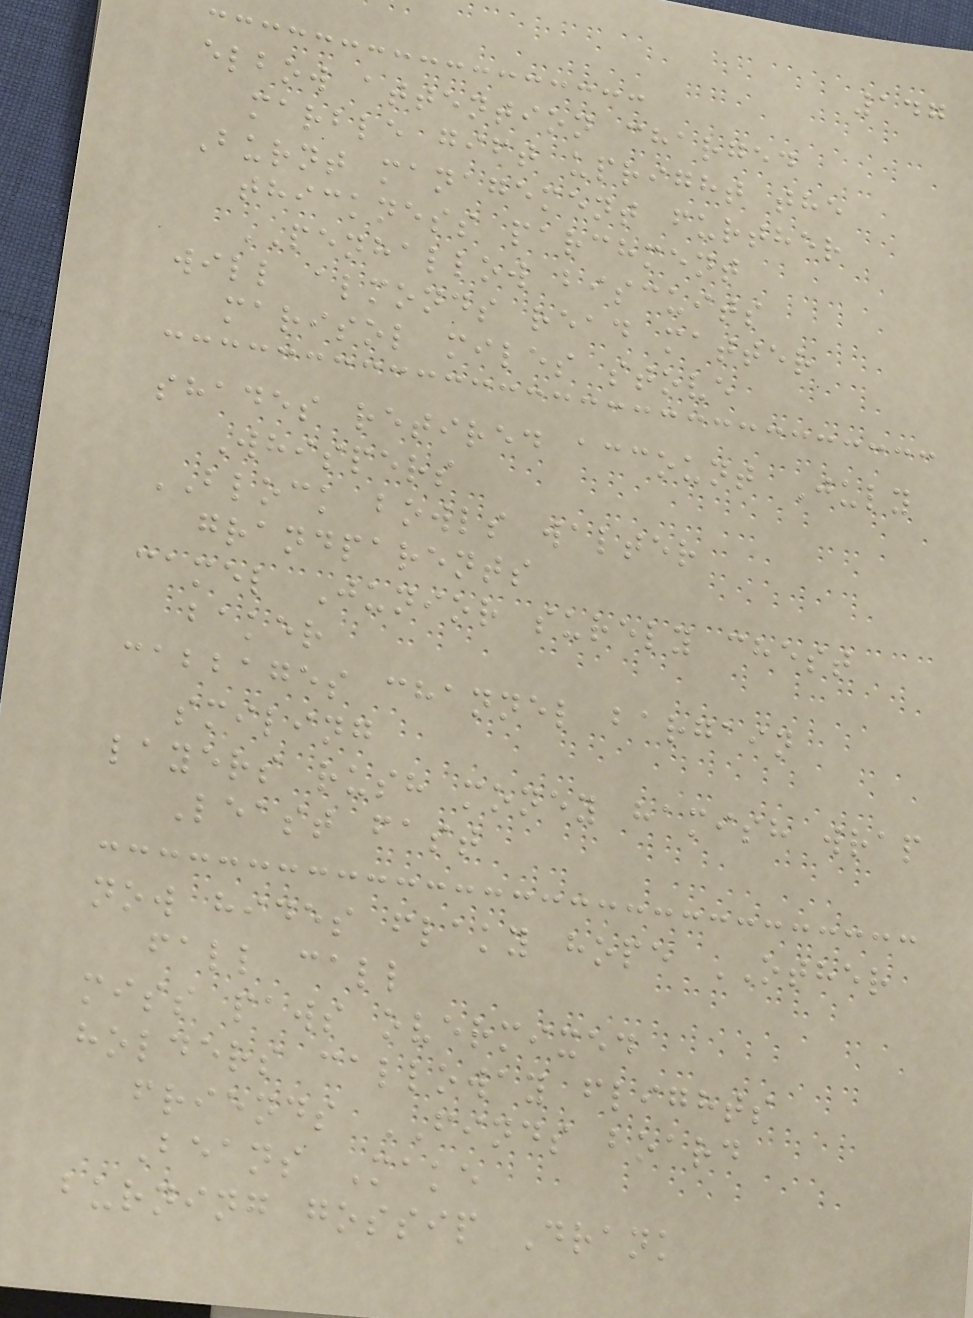147
elbow attention charged
marble gift upright the
Burnt management further
thickness parchment
PENHALLOW biscuits
will almonds read matter
marisol miles stove
shades retired account July
Whispers
BLOCK bowls walter
grandparents
camel Junior surely chest
baker
cabbages channel bargain
smiling
layers rush money hamish wrap
Least fast
now hides flaky hope OTHER
fall call
miss paws overmixed
holders calloway flights
friends FINDS board
Beans Make
burning gossip Drank
